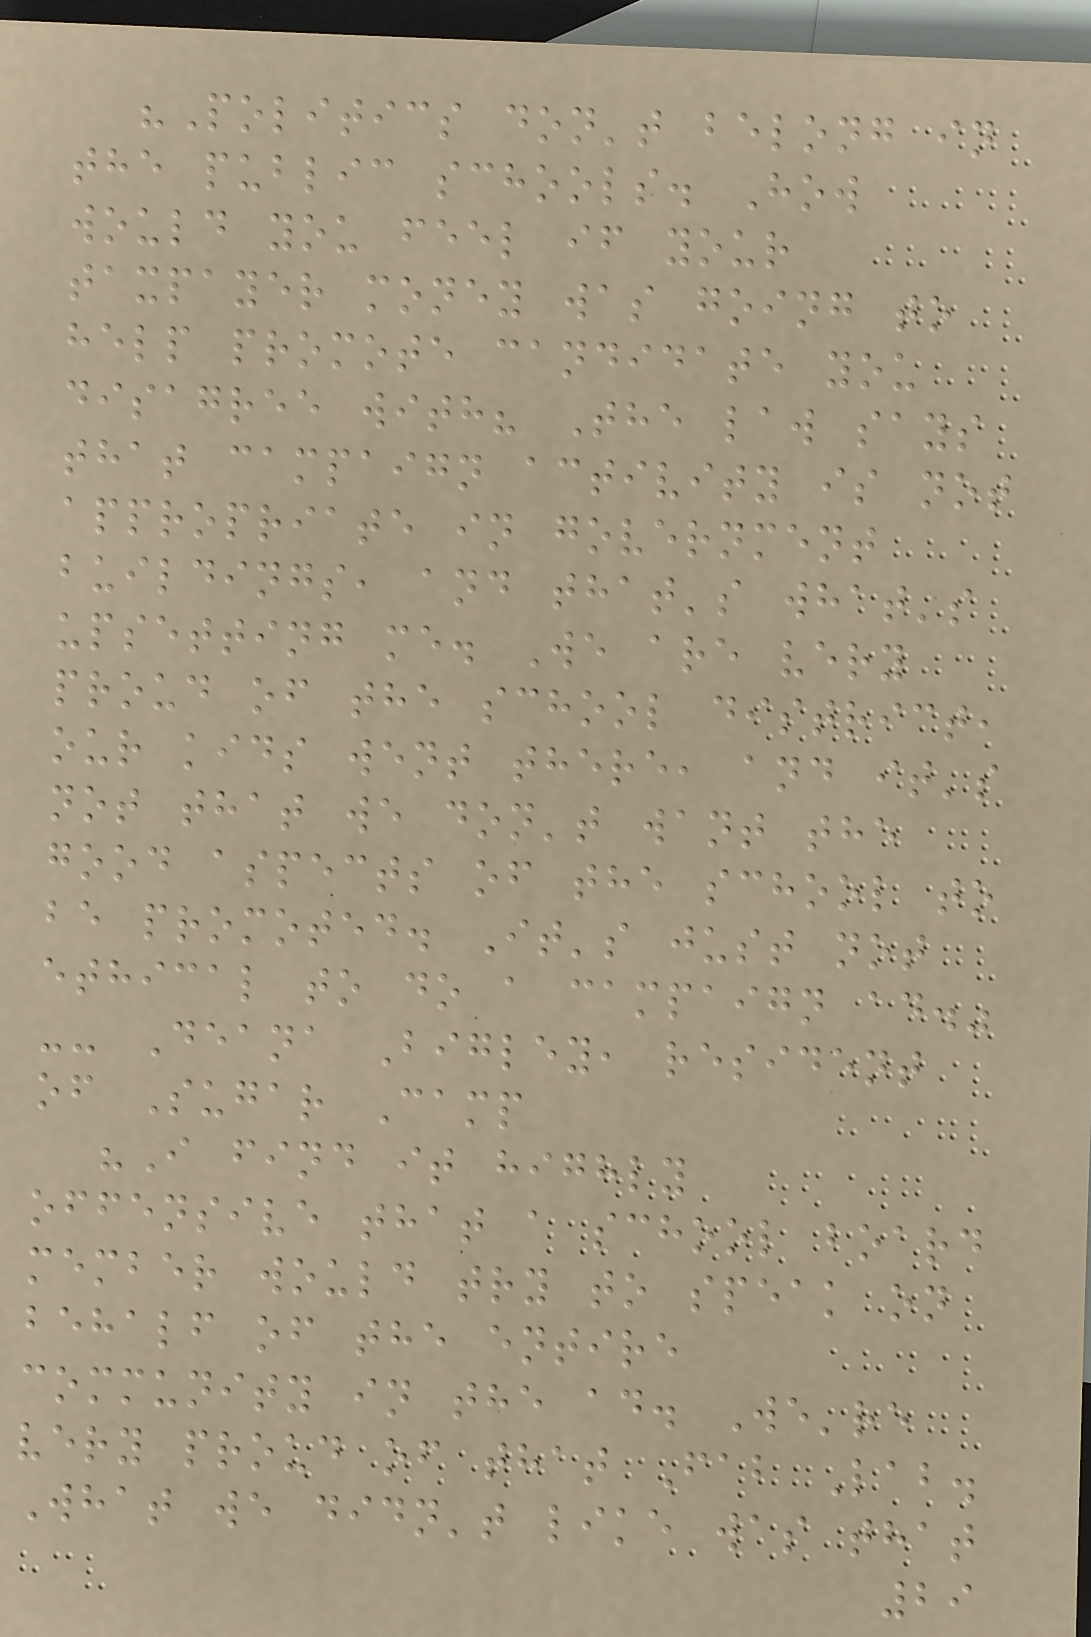"Politics don't belong in
the public schools. How
would you feel if your
taxpayer money was going to
help promote candidate you
disagree with? The law says
that campaign activity is not
appropriate in government
buildings, and that's what's
upsetting me. We are very
proud of the school district,
our kids went there, and it's
not that we don't want the
good aspects of the school to
be promoted. It's just not
ethical to do a campaign ad."
-- Deana Bigley, resident
of Sugar Camp
"I find it highly
offensive that a school board
member would try to speak on
behalf of the entire
community in the ad. We're
very proud of that Fab Lab.
What we didn't like was that
29
